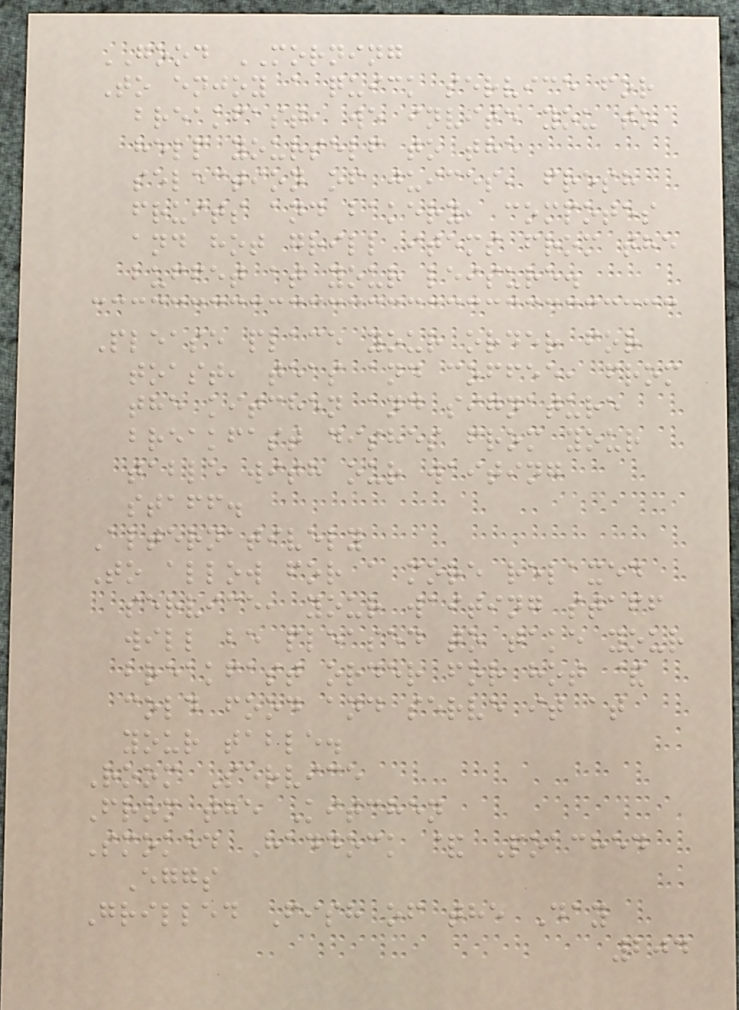GOOD MORNING
To enjoy a quick service for
breakfast, we invite you to
help yourself to the
selection of juices, fresh
fruits and bakery, compotes
and hot grill items from the
buffet at your leisure.
Please place your order for
toast, teas and coffee, from
the kitchen and signature
breakfast dishes from your
table with our waiting
staff.
Alternatively
To allow for a more relaxed
service, your waiting staff
will be pleased to take your
breakfast order for hot &
cold food and serve it at
your table.
Room Service
From the Kitchen
Smoked Haddock & Poached
Eggs
Grilled Fish of the Day
204
